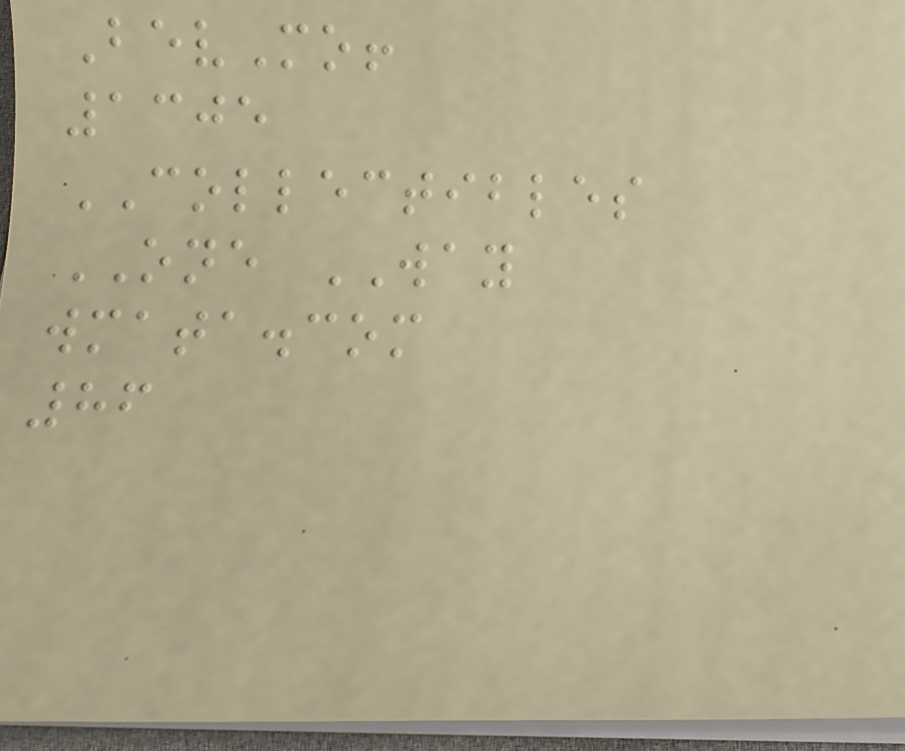BevMo!
1305
COLLECTIBLES
ONE WAY
wmata.com
86
